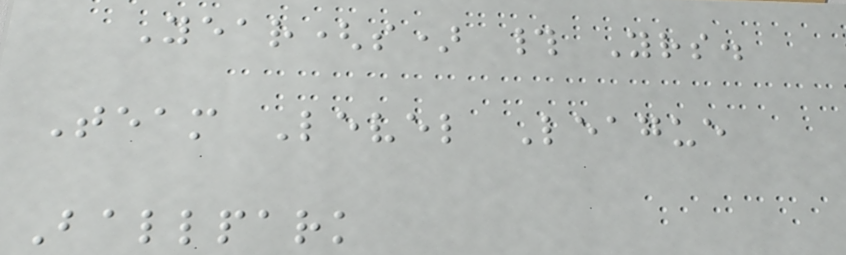Year(s) # Yrs.
Team Level League
Ballpark
